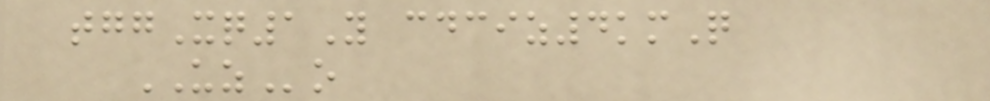tggXq1Y cdciz4kmQ
UZo
